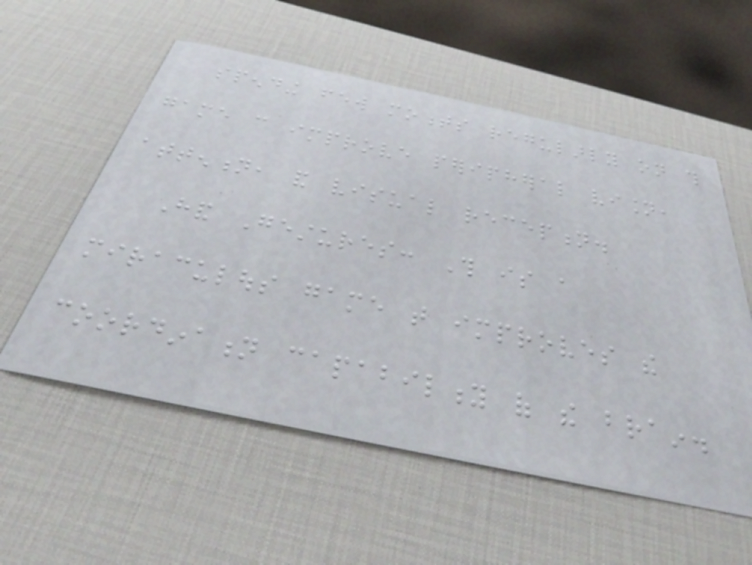spending few moments regularly on this
game can improve peripheral vision,
attention, and visual reception.
Hand Gestures: This is a
miraculous game that improves the
coordination capability of the brain.
